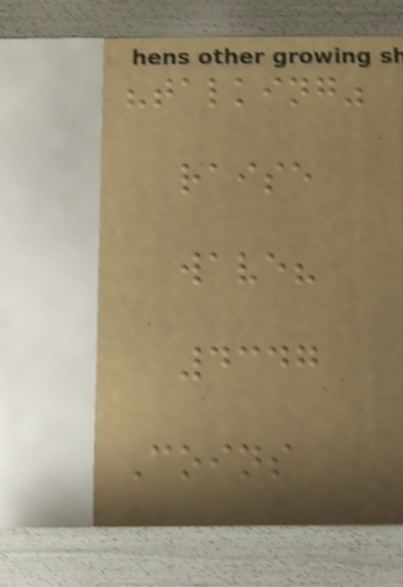"talking"
raise
wave?
4347
Coins
